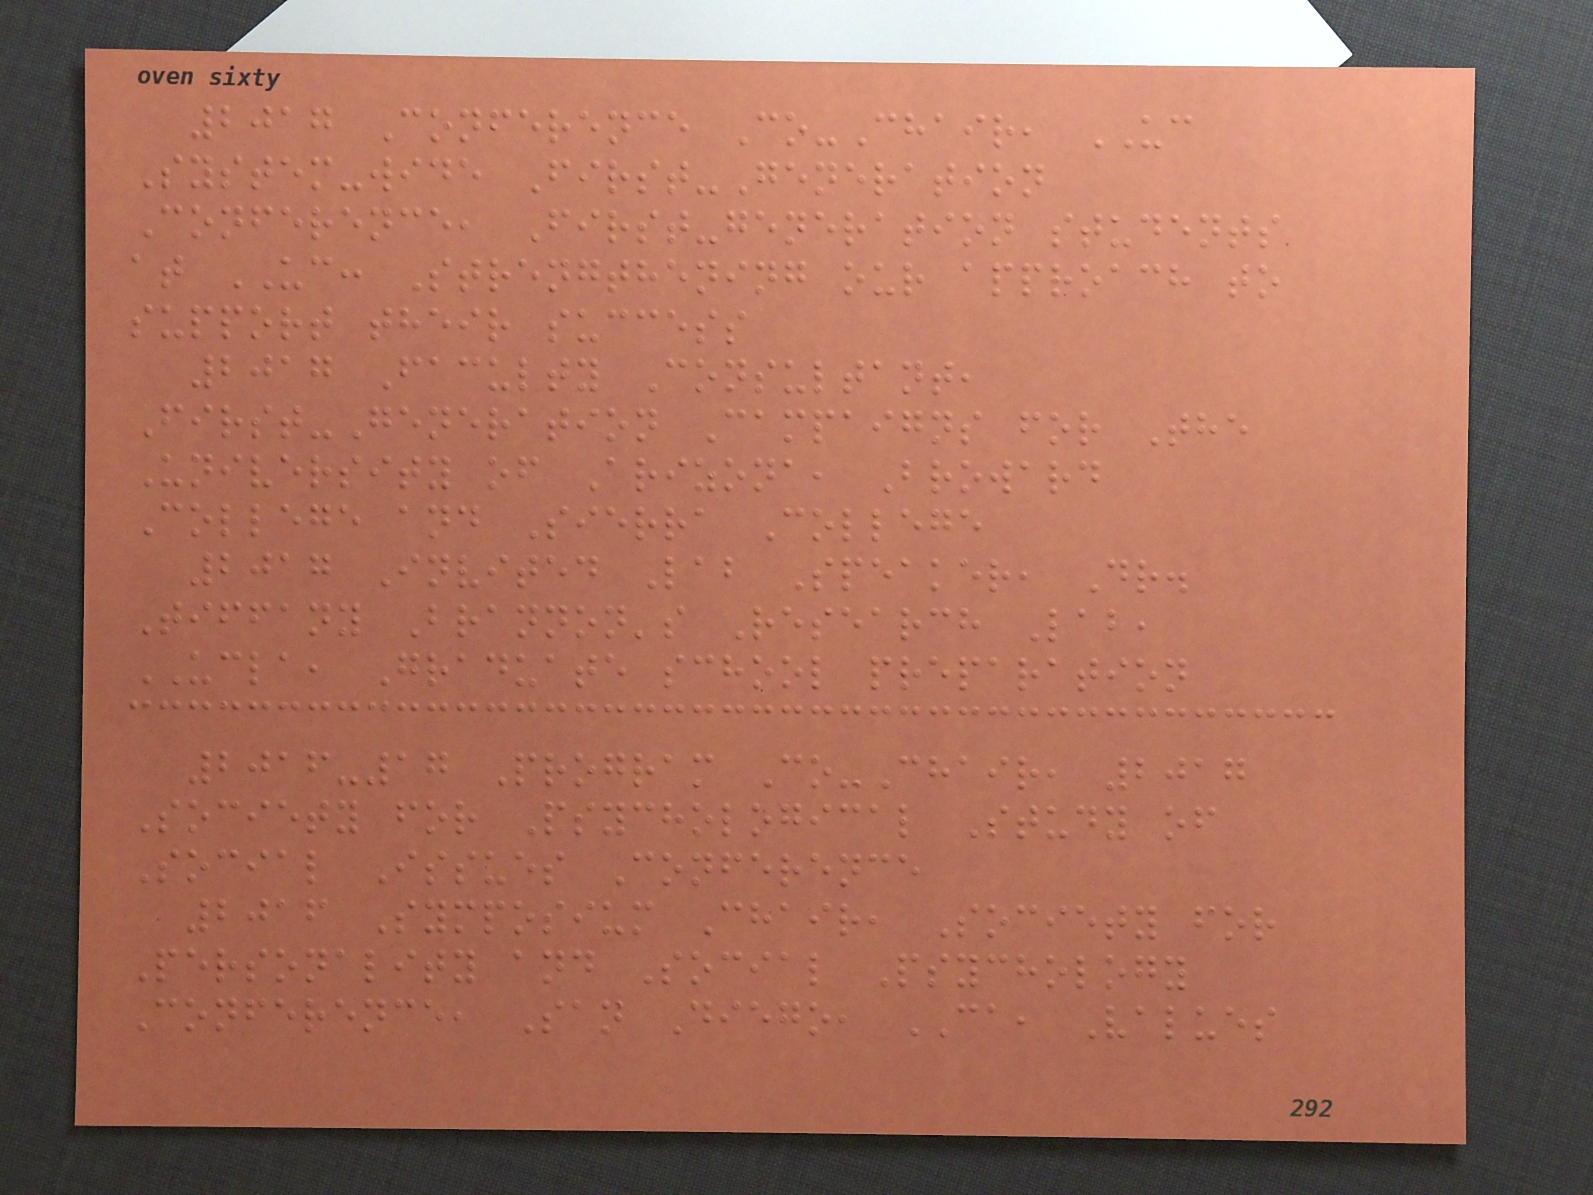2017 Conference Co-Chair, UC
System-wide First-Generation
Conference, First-generation students
at UC: Strengthening our approach to
support their success
2017 Faculty Consultant,
First-Generation Campaigns for The
University of Arizona, Broward
College and Sierra College
2017 Invited Lab Speaker, Dr.
Tiffany Brannon's Research Lab,
UCLA, Graduate school preparation
2016-17 Program Co-Chair, 2017
Society for Psychological Study of
Social Issues Conference
2016 Symposium Chair, Society for
Personality and Social Psychology
Conference, San Diego, CA, Values
